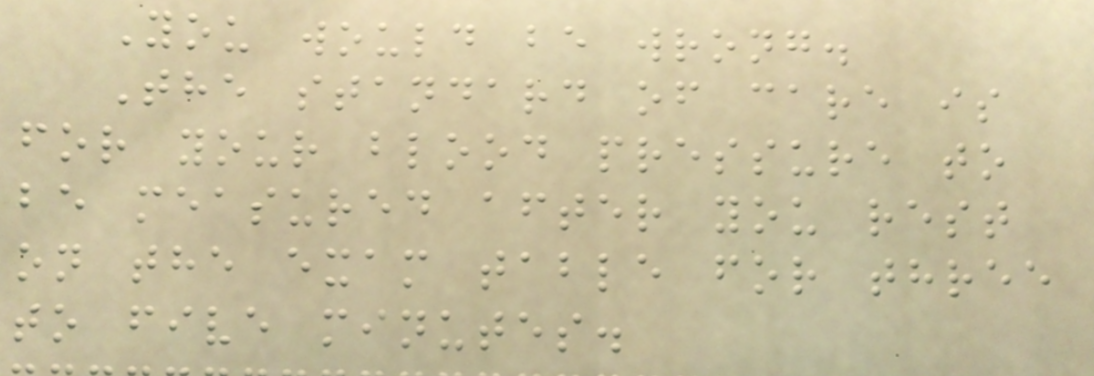You would be wrong.
The standard of care is
for your blood pressure to
be measured after you rest
on the exam table for three
to five minutes.
